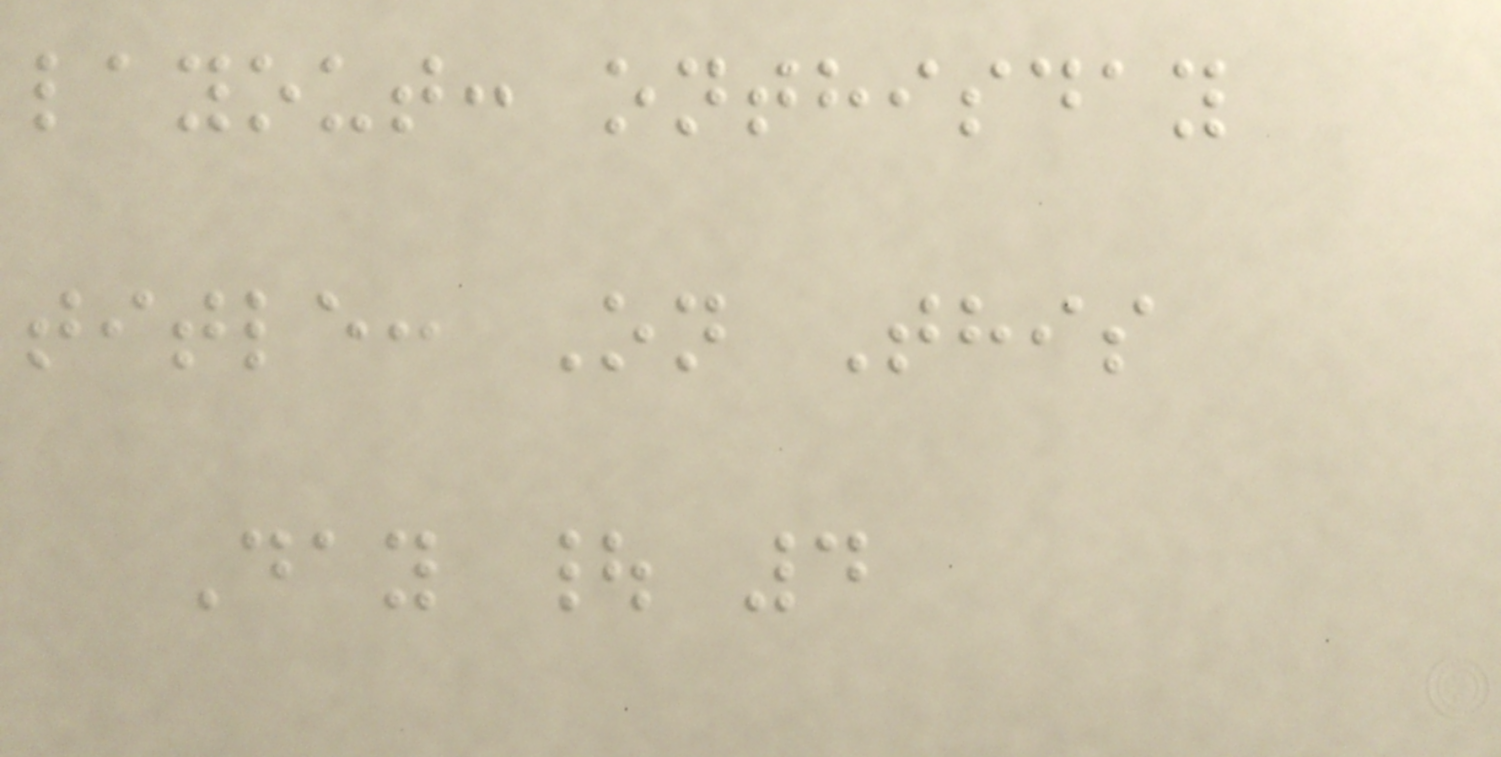layout: onthisday
title: On This
Day | 4
